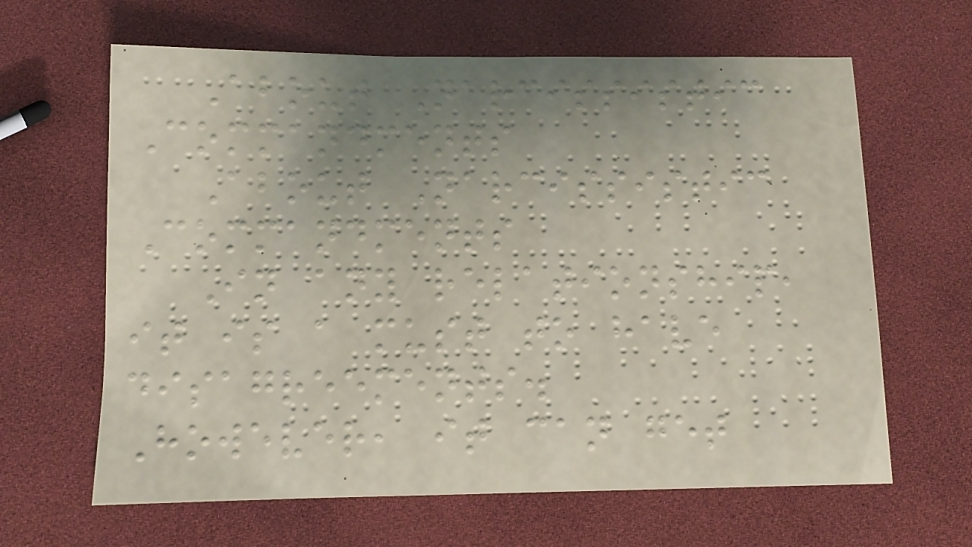About Narcissistic
Commandments
About Narcissistic
Commandments
In any relationship,
it is a must to have
disagreements.
However, it can get
